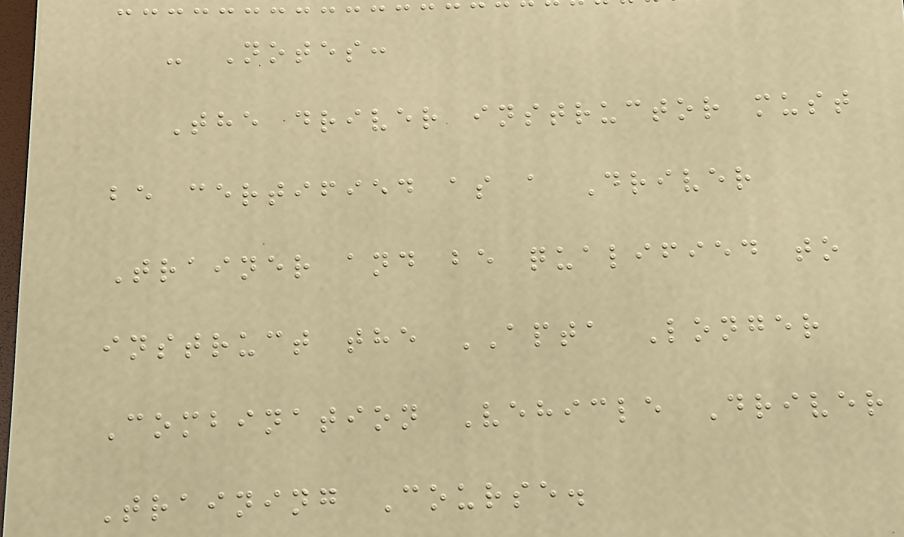- Notes:
The driver instructor must
be certified as a Driver
Trainer and be qualified to
instruct the APTA Longer
Combination Vehicle Driver
Training Course.
